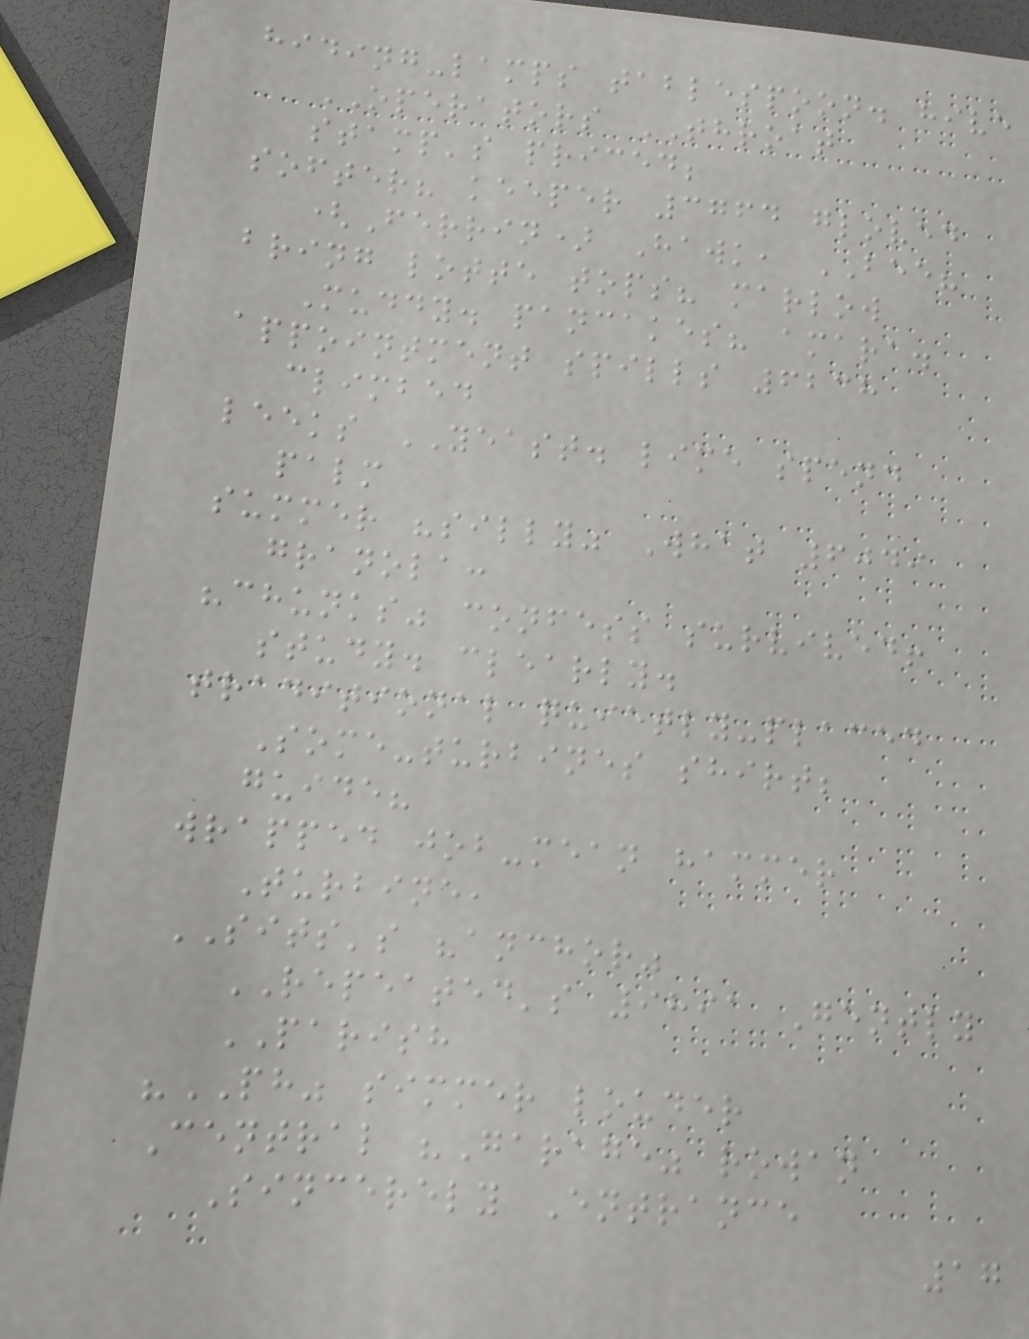hiding-lamps tablespoon. hive
OPERATORS THROAT
stamp's priced;
softer? keeper 3764 gloved
(Ferrin) Hawk, BEE?
bring lotte tops? marlow
Muddy. pancakes? amara.
appointment spills 6238
climbed
leeks YEAST. lime spend
palm
summer "silly" What 6049
granola:
"chunks" confess survived!
study. clearly.
traditional quietly-placed
Some-turbines shirt;
guide?
wrapped job-mean hammer
Turbine,
SITS's "anchor"
REPEATED's 9891 Gently
PARISH
"PH" simmer louder
Central "Garage" rowan
Sincerely Entrance
17
